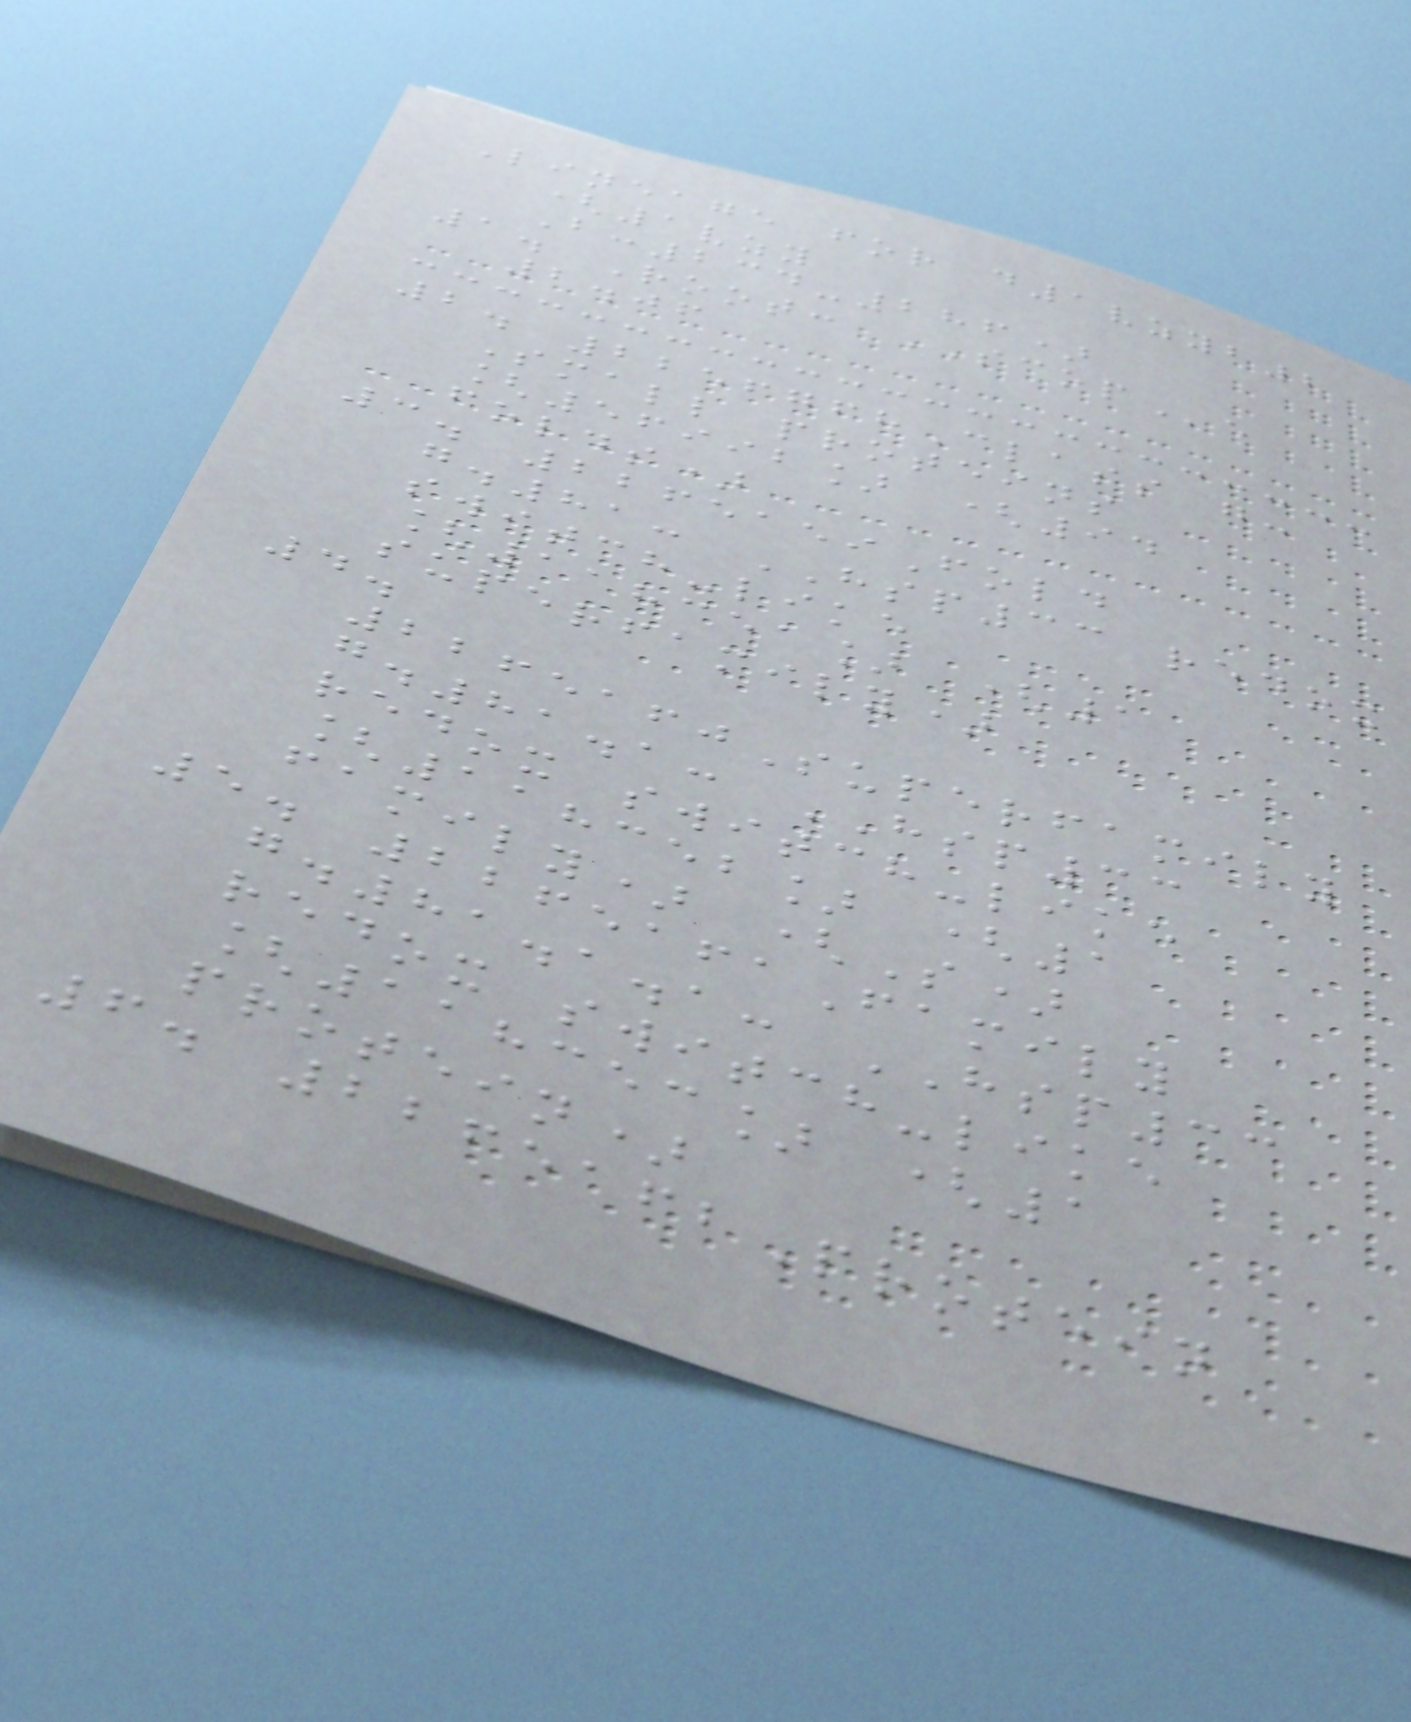Lineage for d1vzyb2
(1vzy
B:234-286)
1. Root: SCOPe
2.06
2. 2256768Class g:
Small proteins
[56992] (94
folds)
3. 2265159Fold
g.81: HSP33 redox
switch-like
[118351] (1
superfamily)
4.
2265160Superfamily
g.81.1: HSP33
redox switch-like
[118352] (1
family) (S)
5. 2265161Family
g.81.1.1: HSP33
redox switch-like
[118353] (1
protein)
6. 2265162Protein
